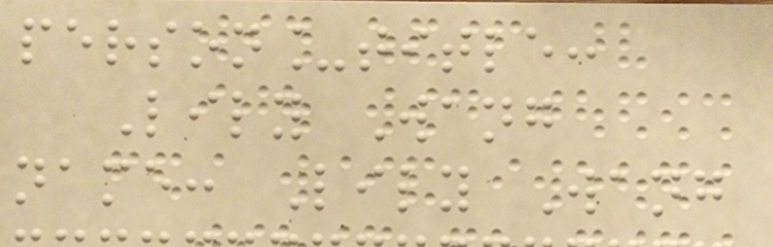person_title:
Lily Wang
name: Lily Wang
